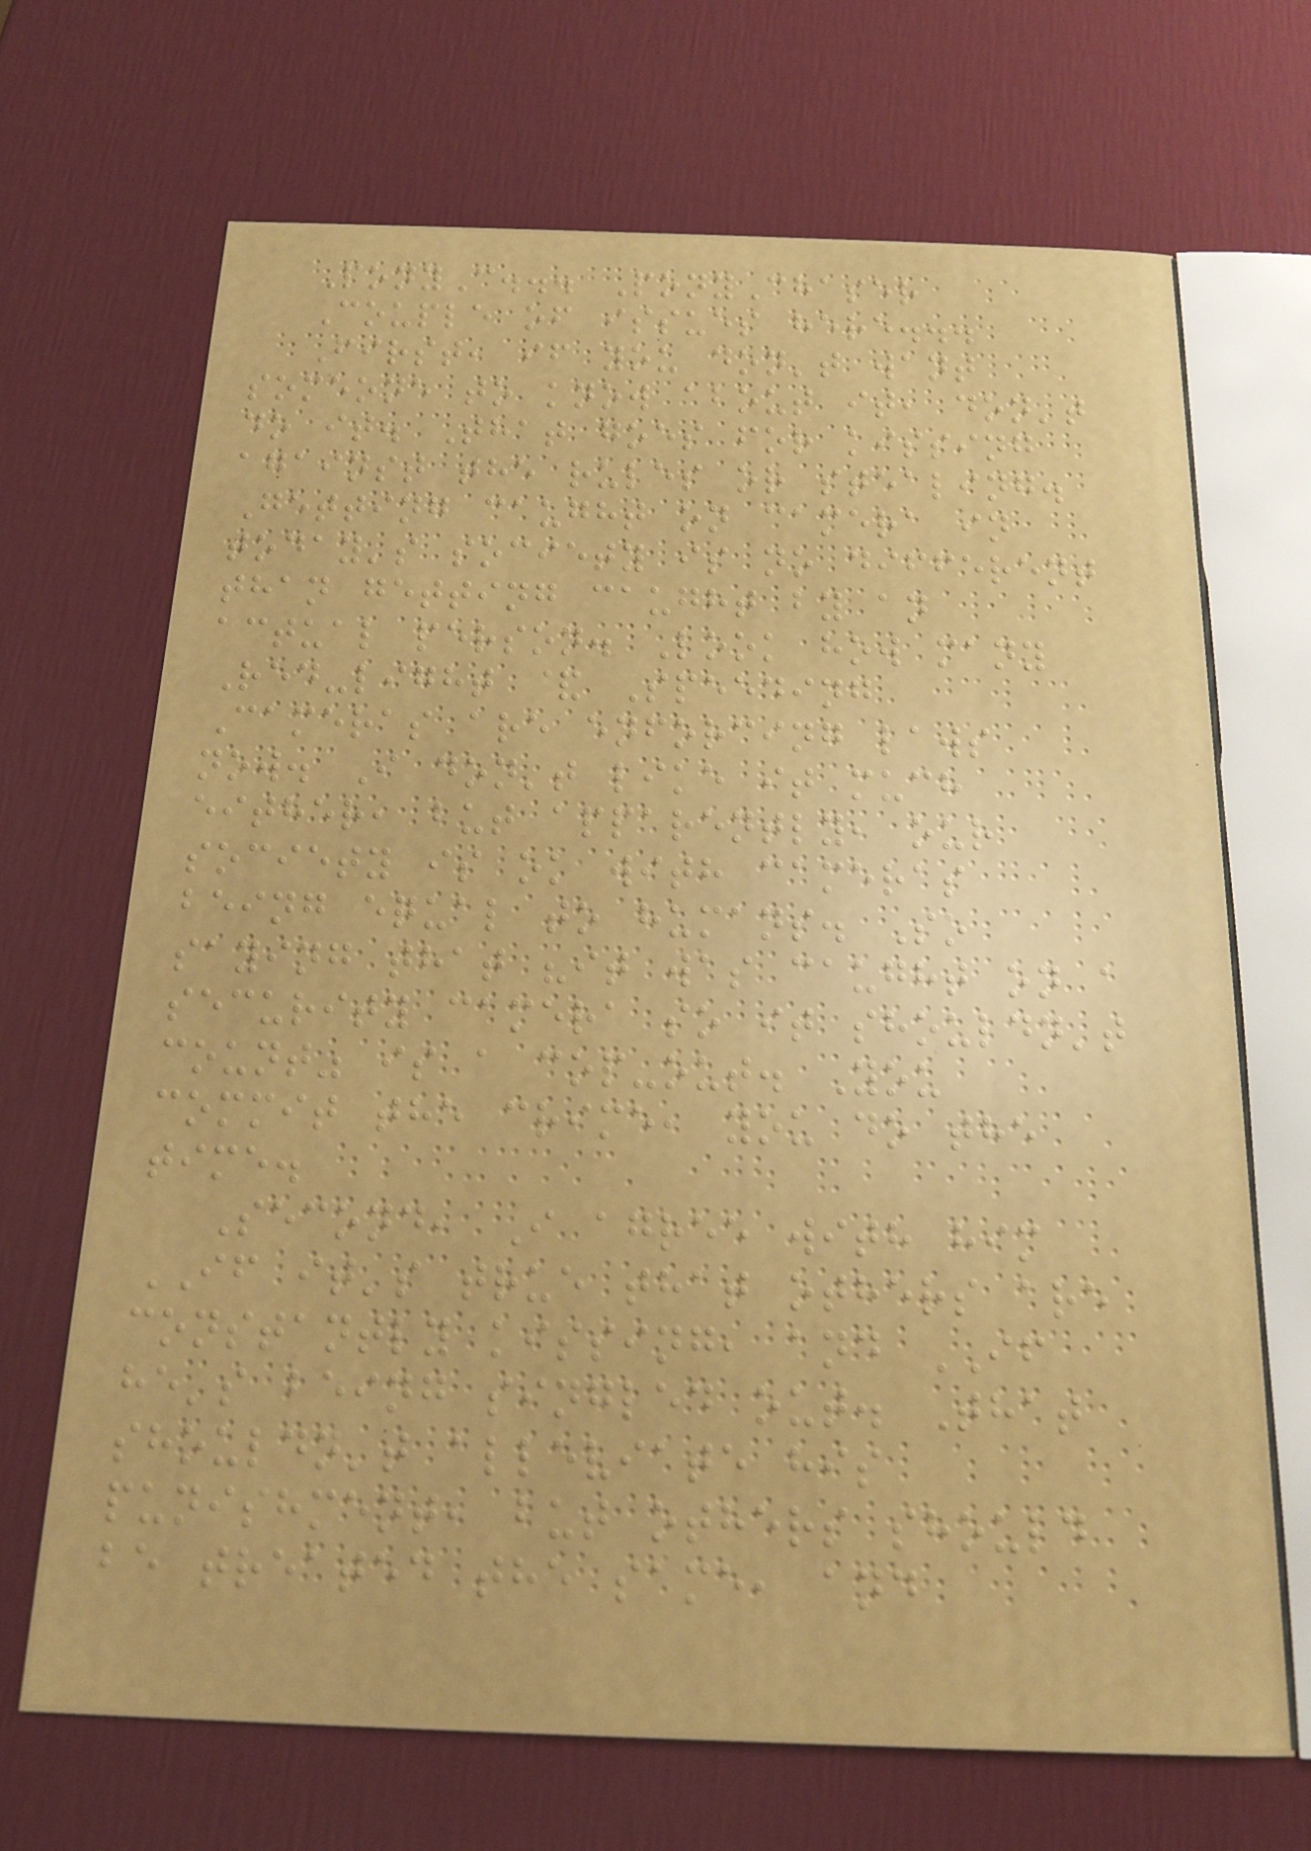PonyC... PonyChaser
Couple of issues here...
First, if you don't want
someone to know about it, don't
do it. That goes for kissing
against the rules or stealing.
Getting caught on camera in
today's society is no different
than getting caught by an
actual person. Look how many
Red-light & Speeding
Cameras are enforcing laws
now. I don't like it much
either, but apparently, our
society is ok with cameras
being equal to humans. So
saying that "it was caught on a
security camera so it shouldn't
count" is a cop-out. You
commit the crime, you do the
time.
Second, I agree with him
IF it's true that others are
constantly kissing, and IF
he's being singled out. That
shouldn't alleviate his
punishment, but others should
be treated the same, and
